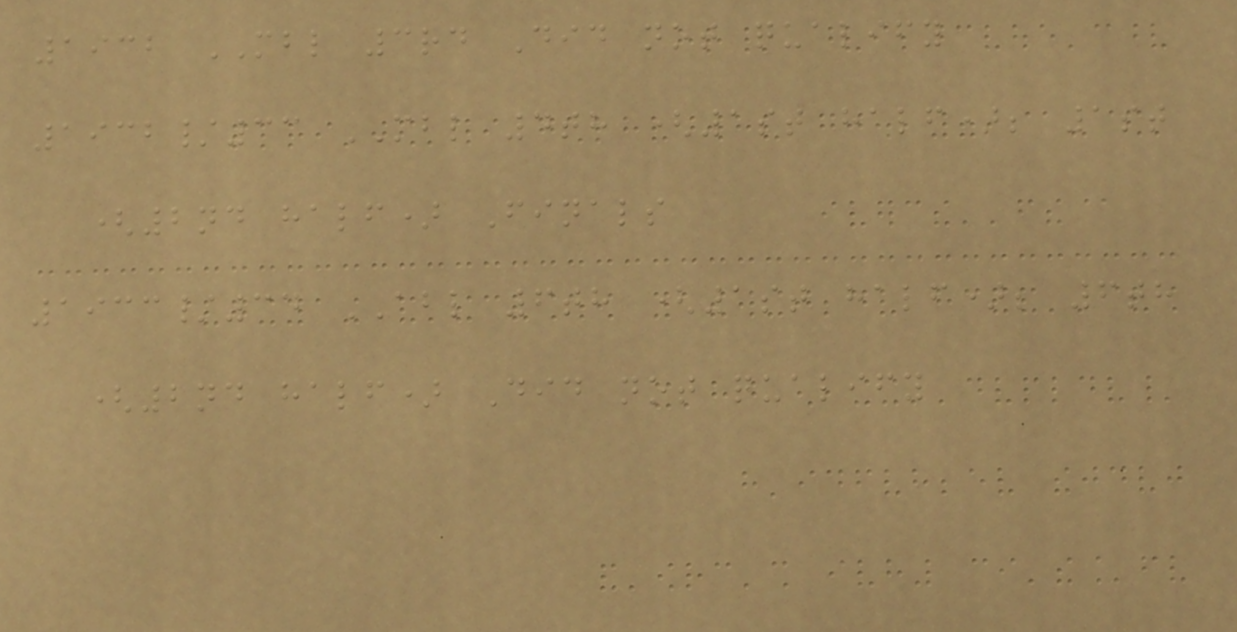1932 MBL 3rd Did not qualify
1932/33 MBL 4th (1st half); 1st
(2nd half) Finals
1933/34 ABL 6th (1st half); 6th
(2nd half) Did not qualify
